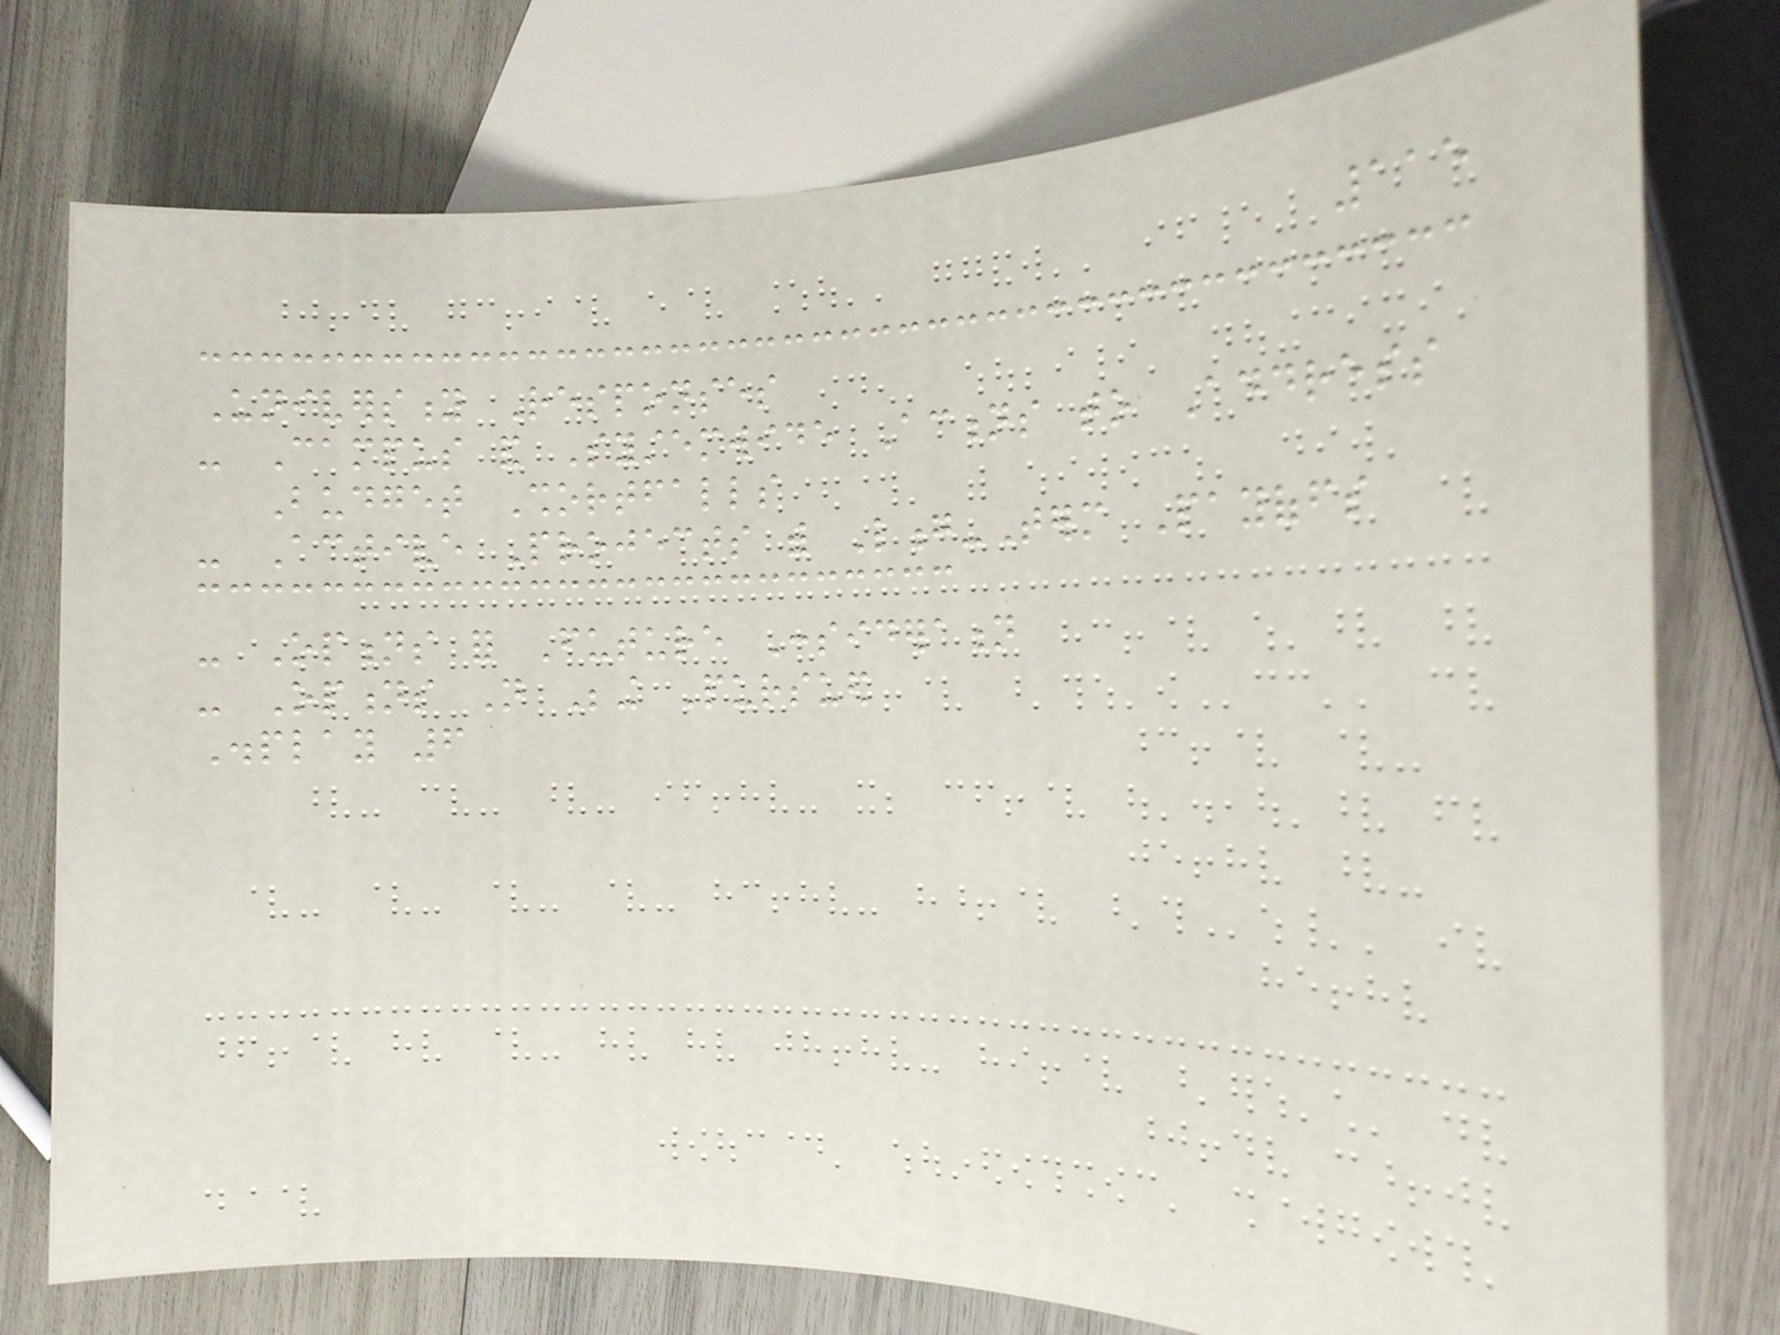115
University Responses
- Campus and Systemwide Actions to Address
Budget Shortfalls
- Active Projects with Long-Term Payoffs
- Options for Future Consideration
- Options Not Being Pursued
Display 6
